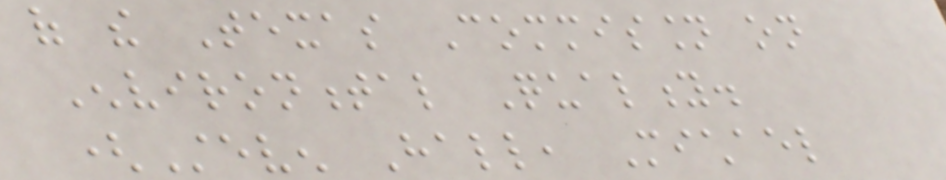of the Texas Commission on
Environmental Quality.
(Steven Hall, Michael
